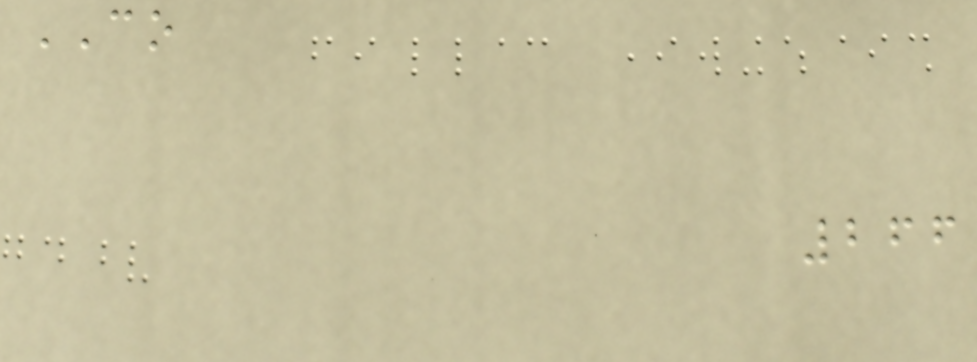CO
266
